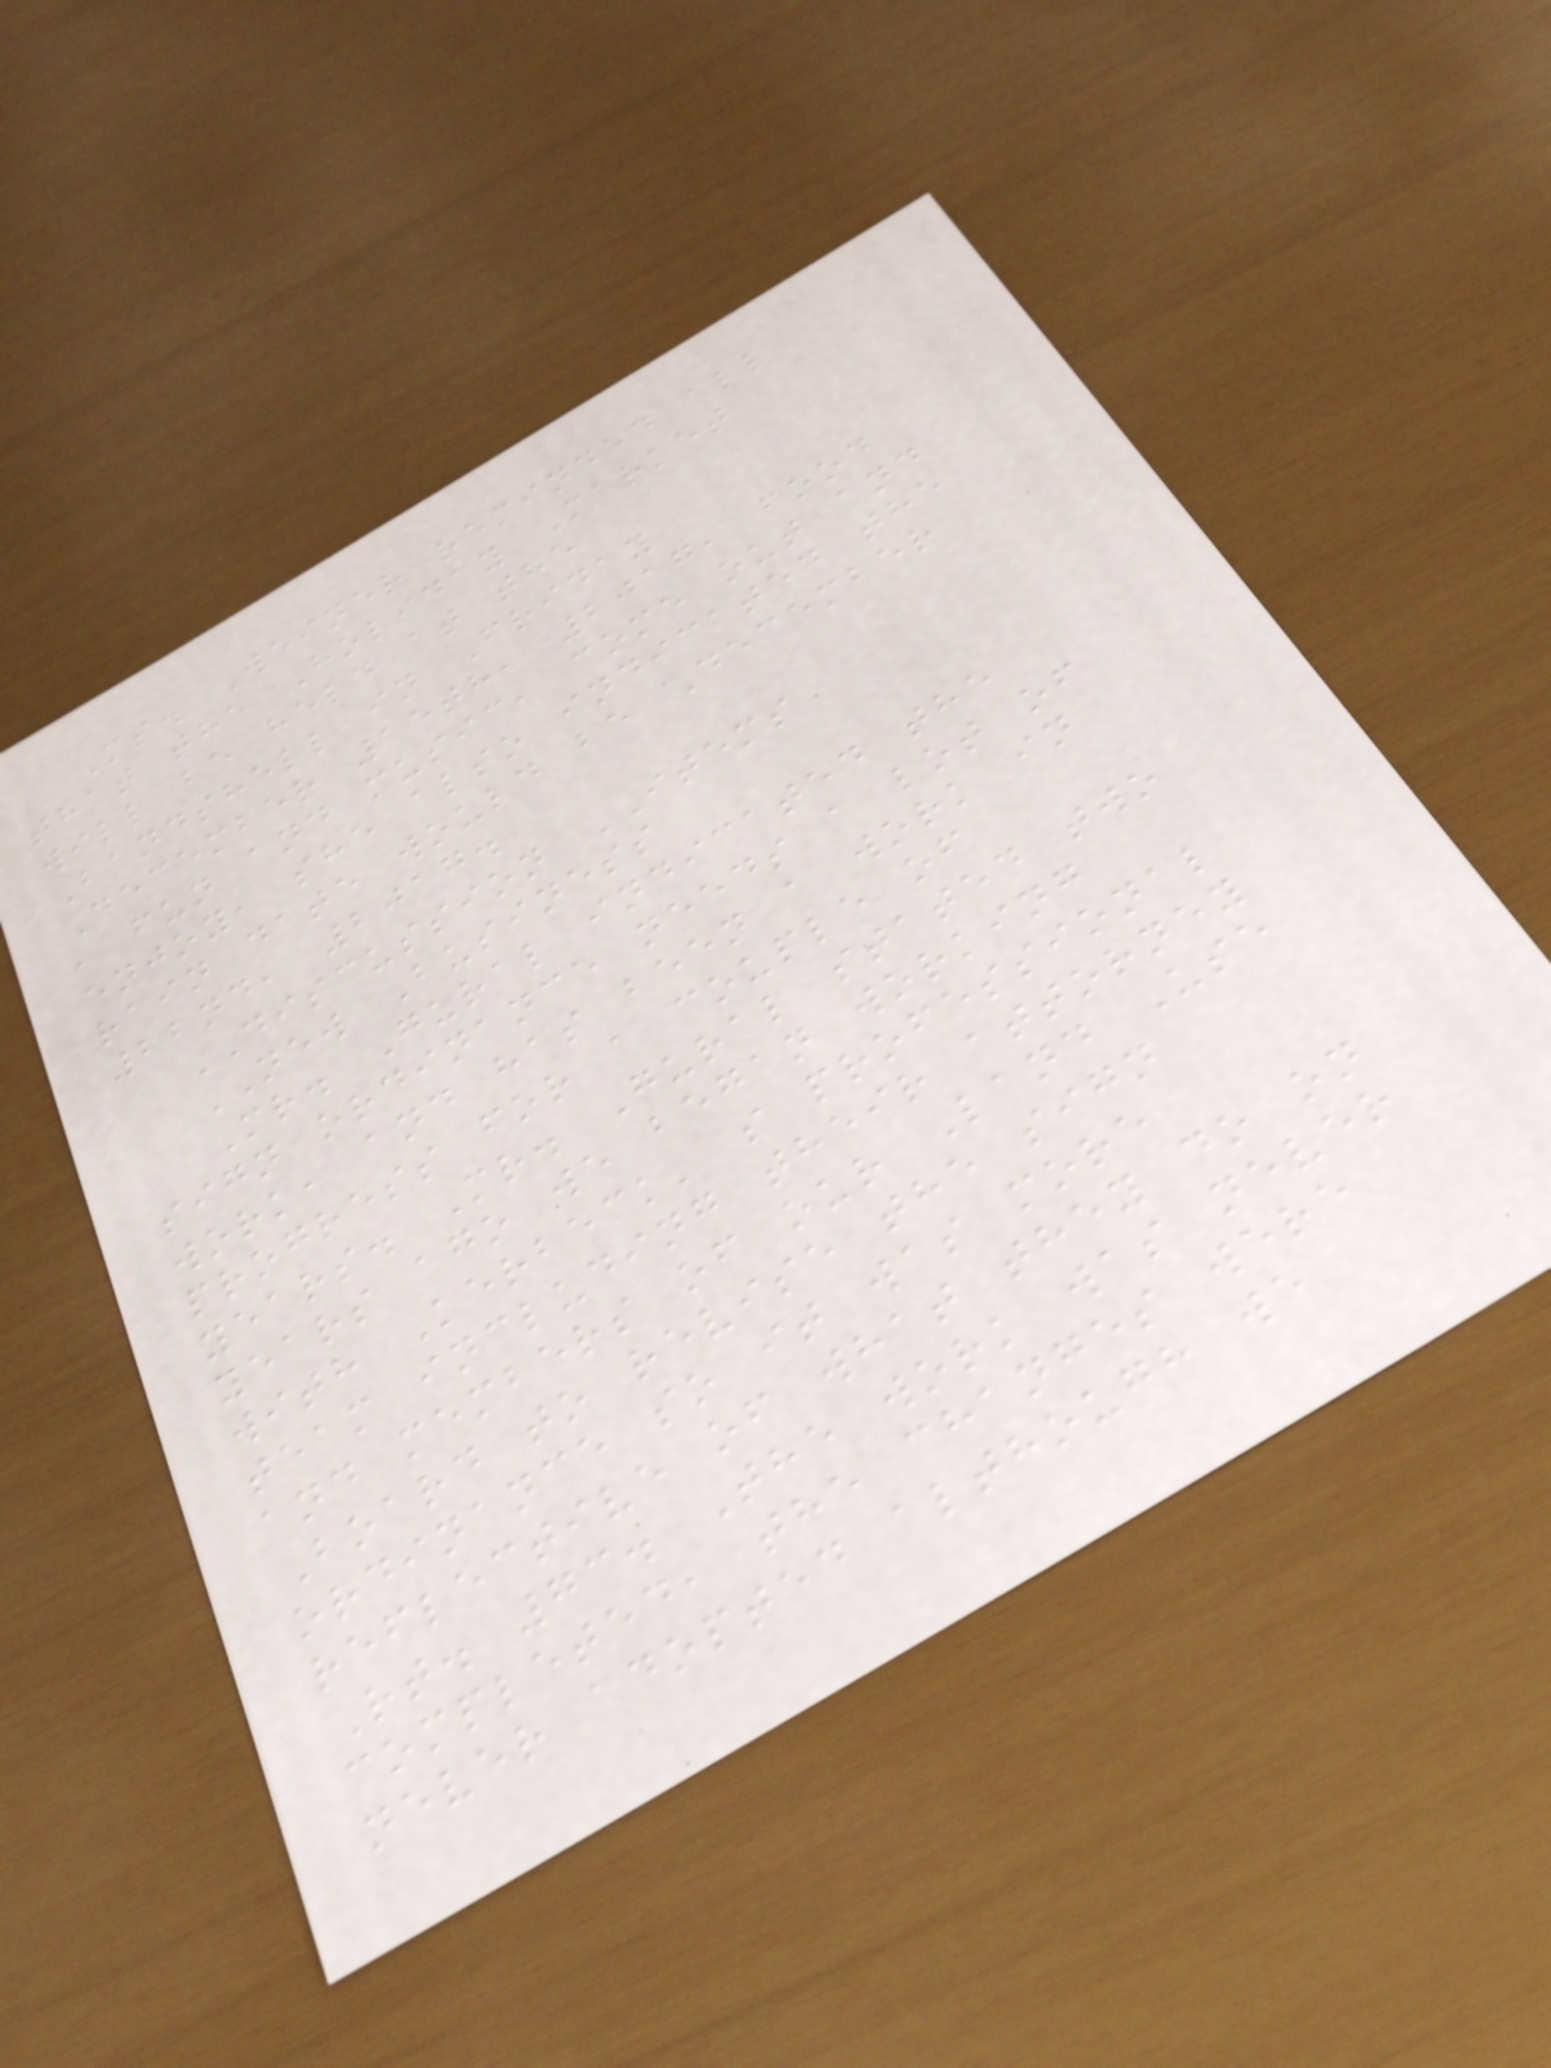Ms. Weiner reminded all
that the Holiday Market
will be held at the
Bandshell in Friday
December 15th, 2017, food
, fun and music, come out and
enjoy, she also indicated the
rain date would be December
22nd, 2017.
DISCUSSION ITEMS
NEW Business
Mr. Gural indicated the
sign ordinance needs a lot of
work, and has been a work in
progress for a couple of
years. Mr. Gural stated two
years ago we began working
with Kerbeck' s professional
team including their attorney
and members of our Land Use
Board to revise the sign
ordinance so it was more
reflective of what they do on
Rt. 73. The work was never
completed, the changes were
never adopted although we
